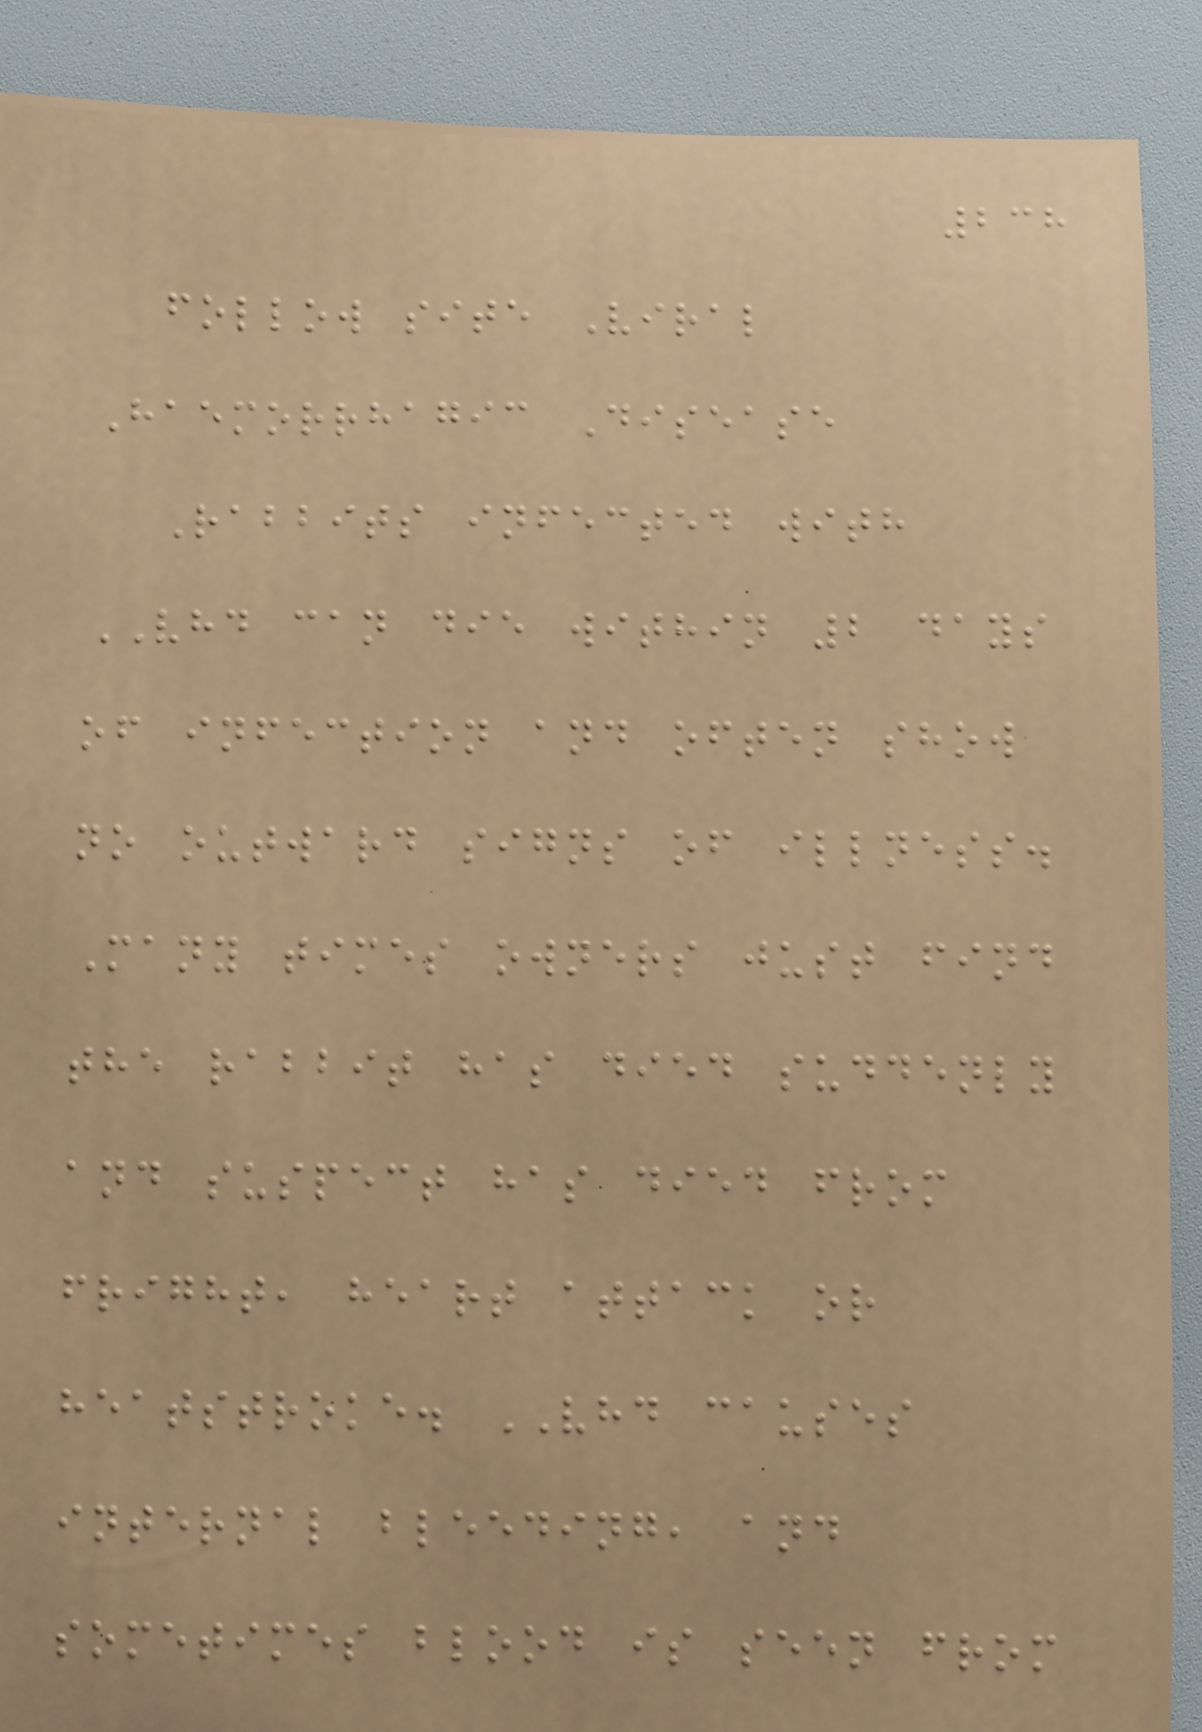238
follow site Viral
Haemorrhagic Disease
Rabbits infected with
VHD can die within 2 days
of infection and often show
no outward signs of illness.
Many times owners just find
the rabbit has died suddenly
and suspect has died from
fright, heart attack or
heatstroke. VHD causes
internal bleeding, and
sometimes blood is seen from
